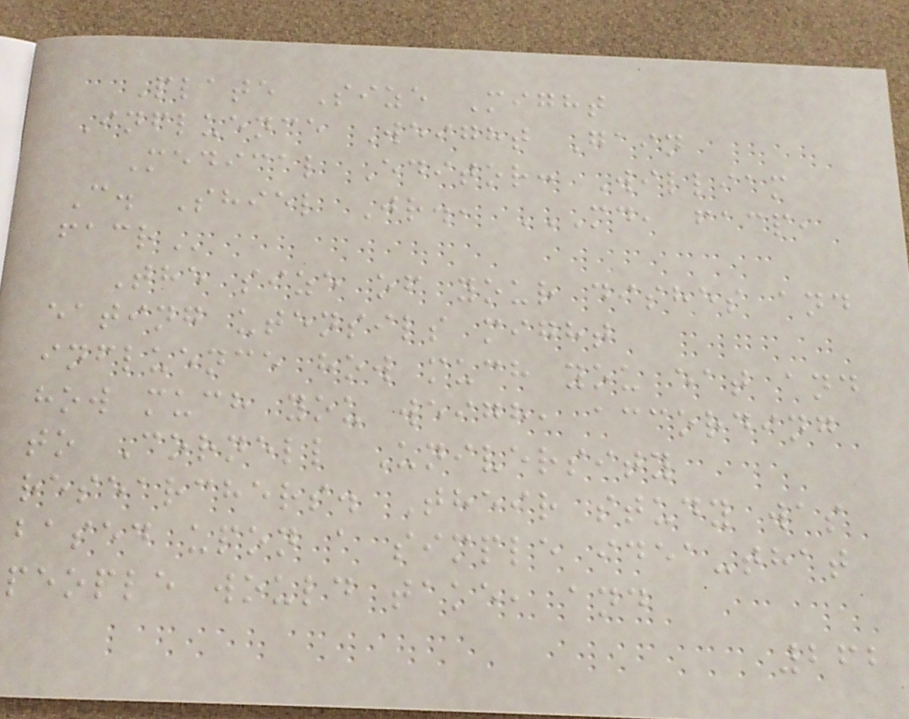Plate Size Might
Influence Weight Gain
Medical Editor: William
C. Shiel Jr., MD, FACP,
FACR
The size of your dishes and
eating utensils might
influence how much you eat and
how much you weigh, according
to Cornell University
researchers. Their study was
based upon a simple idea-that
people would take, and
262
